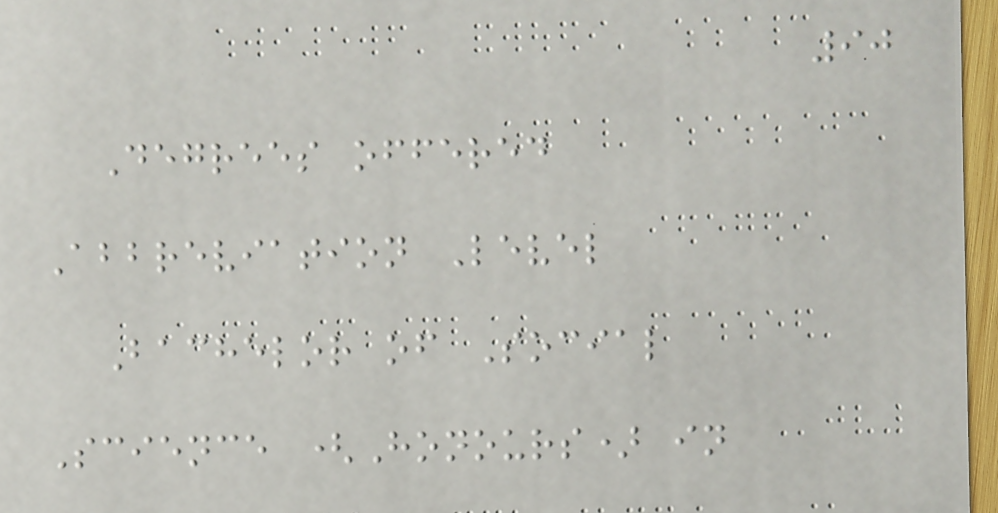90
Degrees offered
Abbreviation Level
Bachelor of Social
Science (Honours) in
